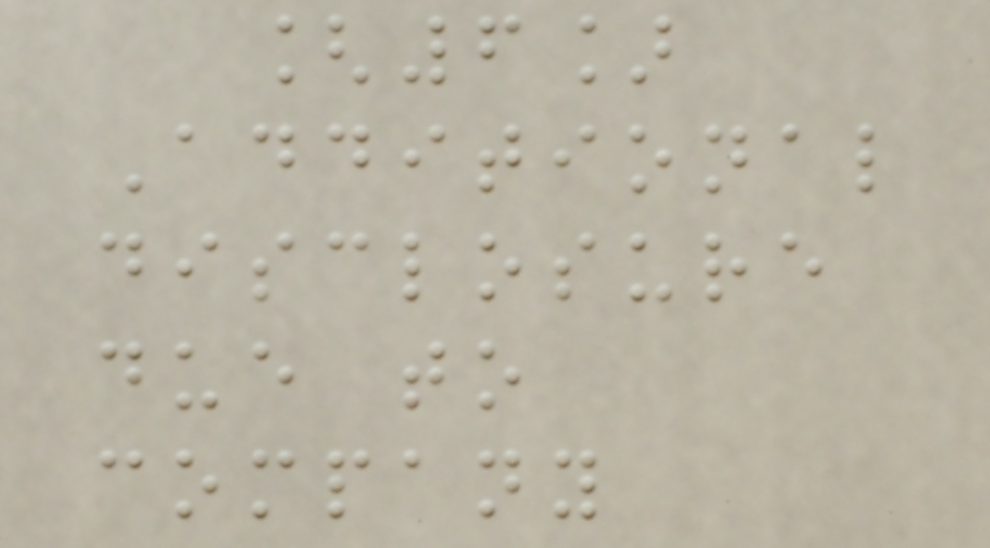[6]
Additional
disclosure
due to
company
